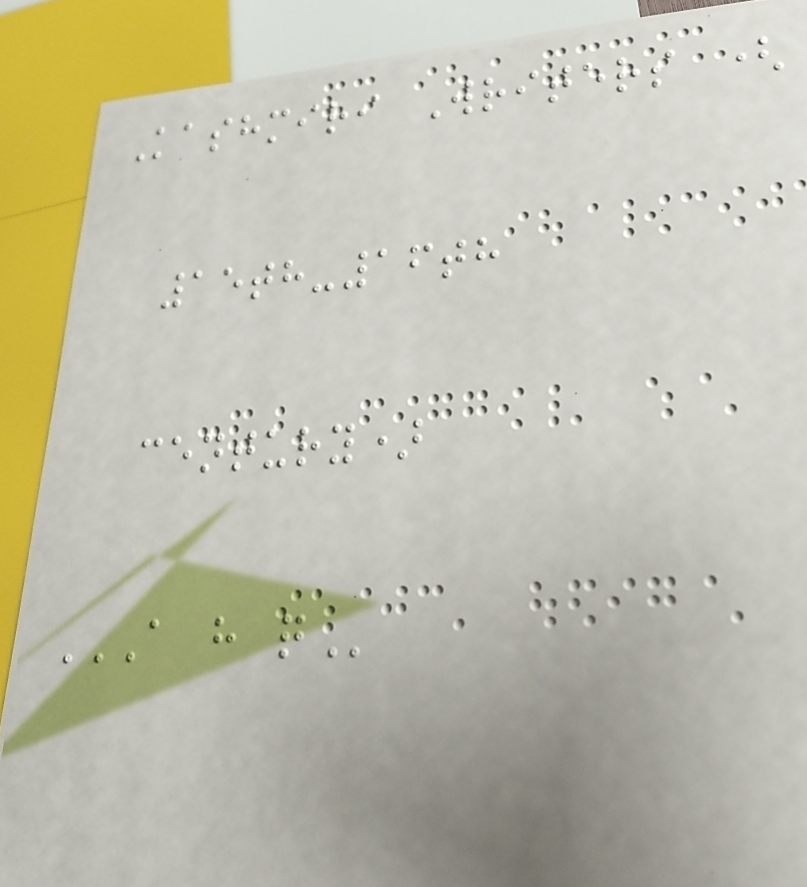Kashmiri Writers (
15th-16th
century)
A H Q
